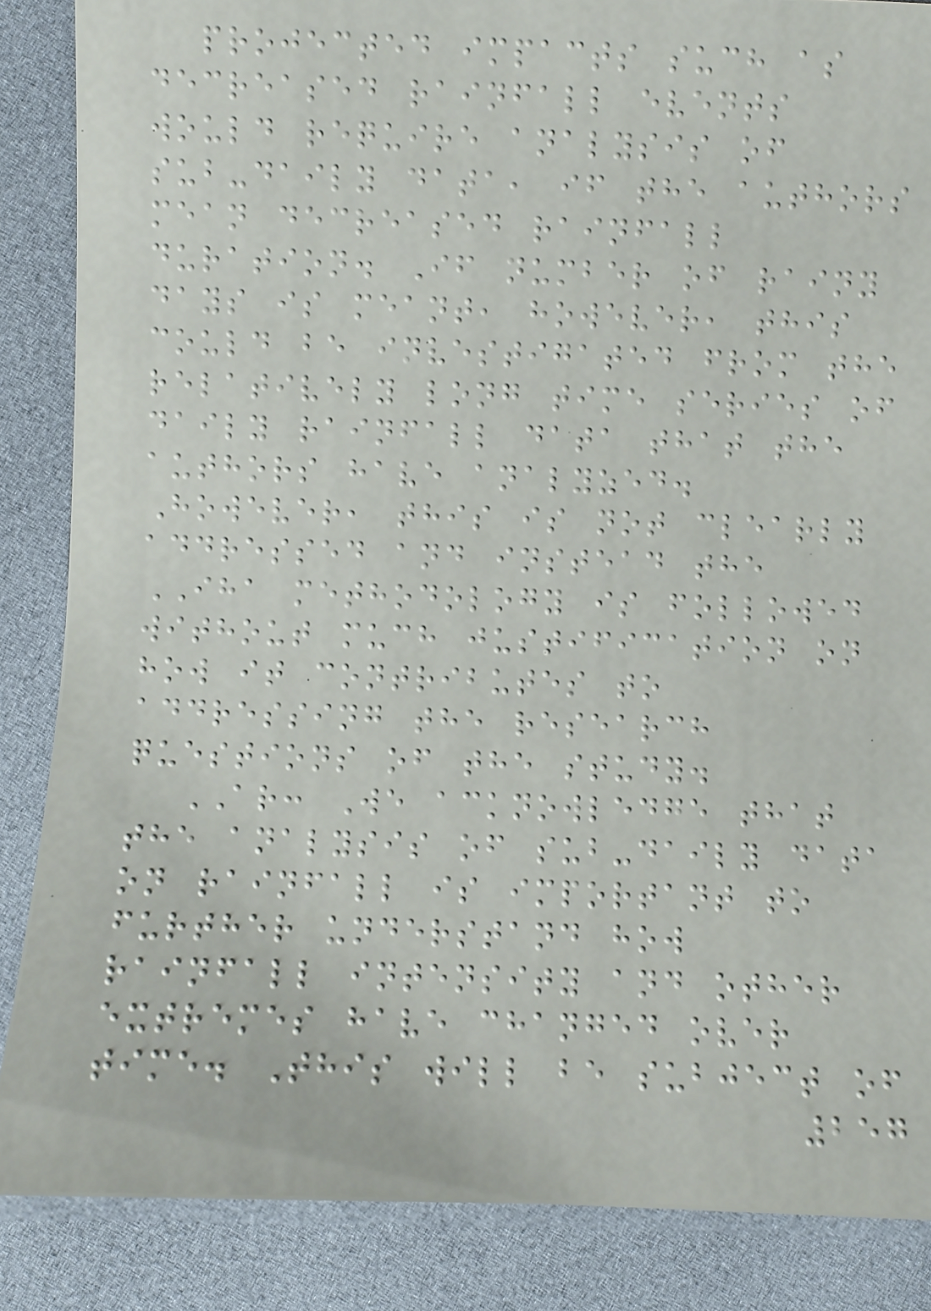projected impacts such as
decreased rainfall events
would require analysis of
sub-daily data, if the authors
mean decreased rainfall
duration. If number of rainy
days is meant, however, this
could be investigated from the
relatively long time series of
daily rainfall data that the
authors have analyzed.
However, this is not clearly
addressed and instead the
IHA methodology is followed
without much justification on
how it contributes to
addressing the research
questions of the study.
AR: We acknowledge that
the analysis of sub-daily data
on rainfall is important to
further understand how
rainfall intensity and other
extremes have changed over
time. This will be subject of
257
